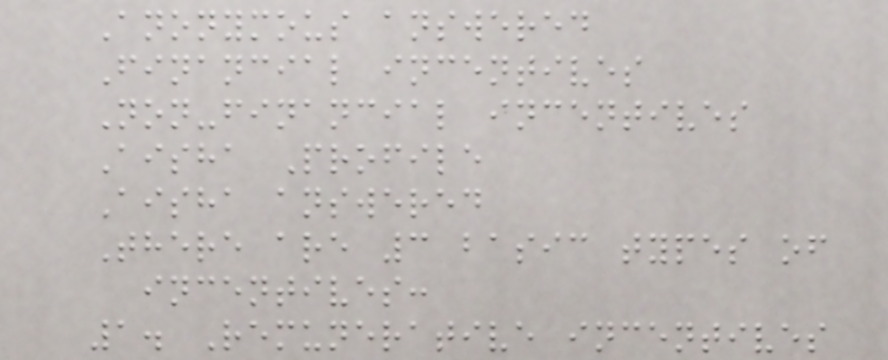Anonymous answered
Financial incentives
Non-financial incentives
Aisha Profile
Aisha answered
There are 3 basic types of
incentives:
1. Remunerative incentives
